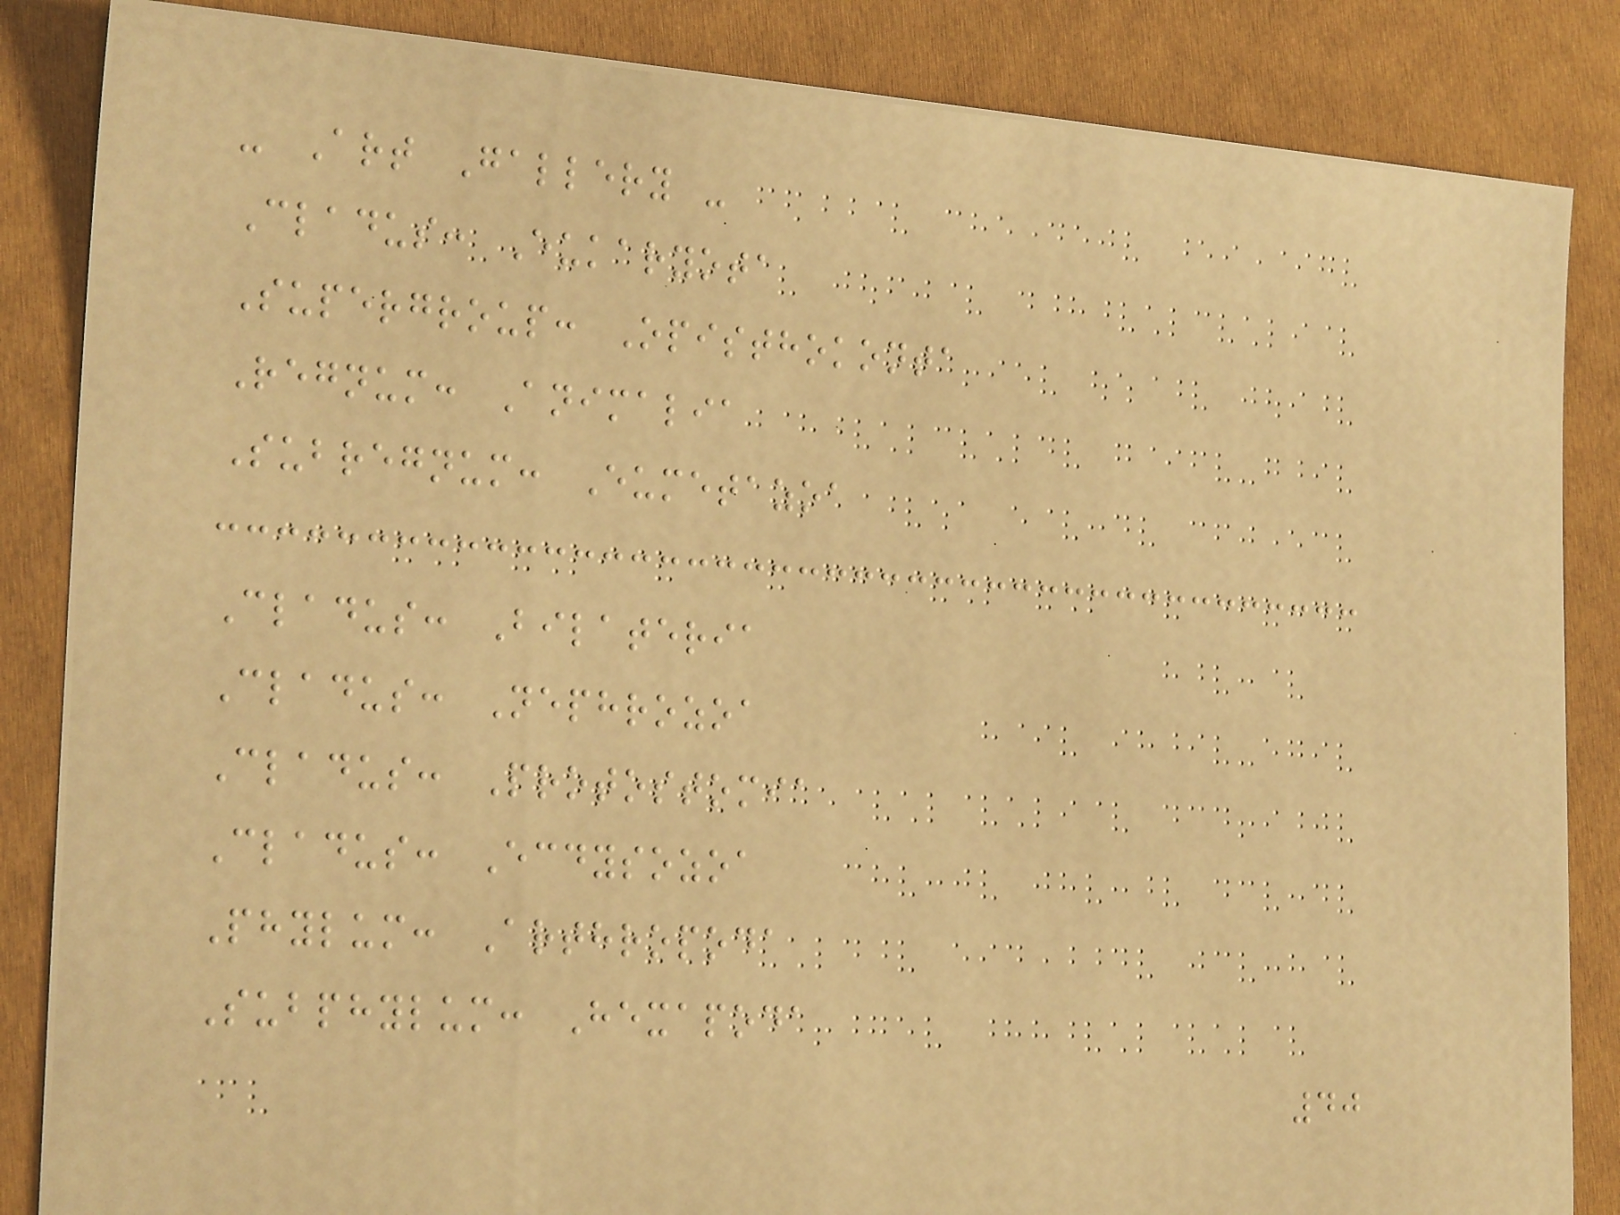- Art Gallery -
Cladus: Eukaryota
Supergroup: Opisthokonta
Regnum: Animalia
Subregnum: Eumetazoa
Cladus: Bilateria
Cladus: Nephrozoa
Cladus: Protostomia
Cladus: Ecdysozoa
Phylum: Arthropoda
Subphylum: Hexapoda
40
